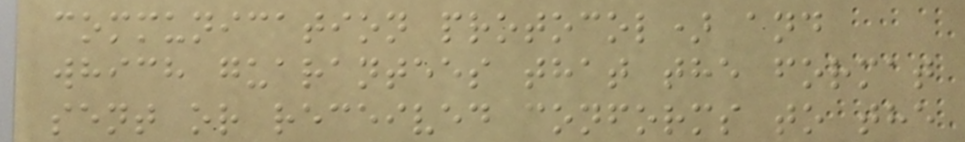communication protocol) and
which guarantees that the format
sent or received conforms to the
